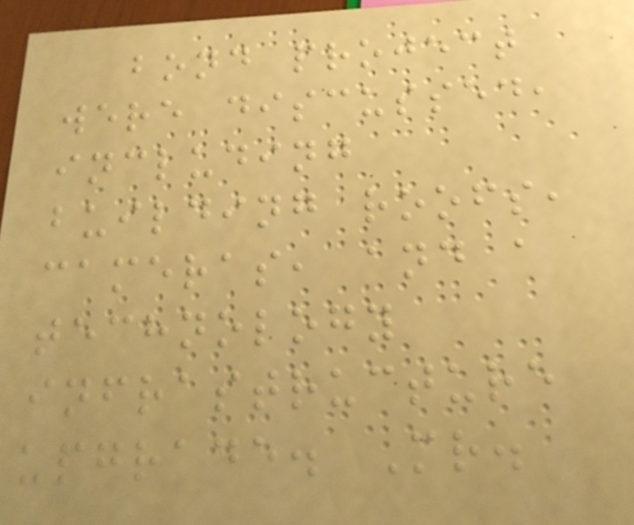bond project
were discussed,
including
building roofs,
cameras, and a
technology
infrastructure
upgrade. Mr.
